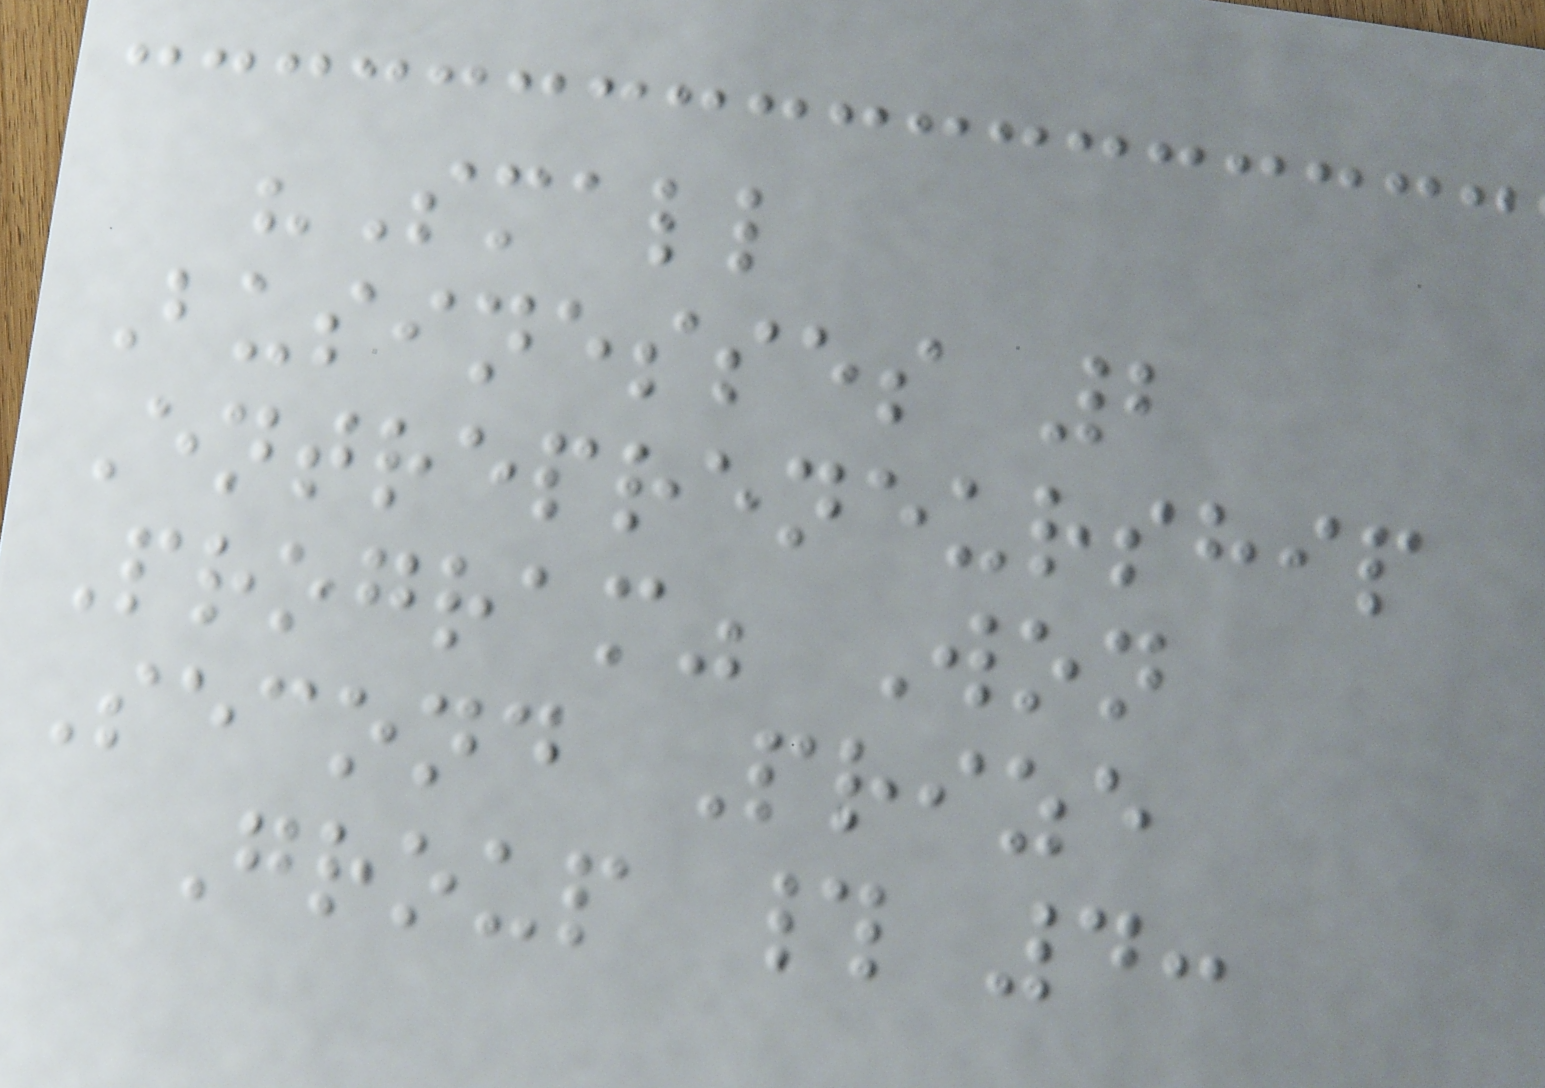"Small
Businesses 2
Entrepreneurship
Program" Won
Second Prize
Group # 4:
